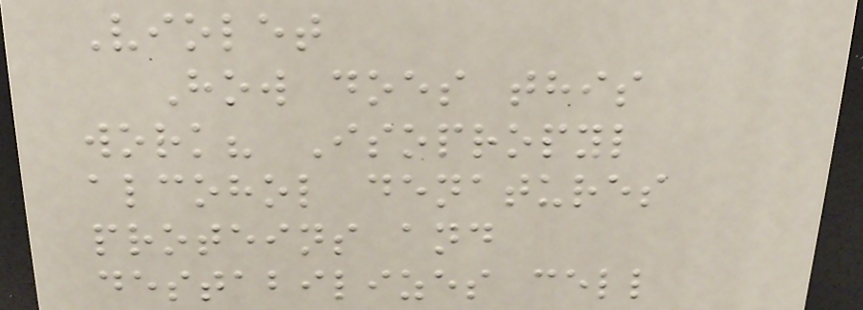Violet
How does this
work? Isopropyl
alcohol denatures
proteins and
destabilizes cell
